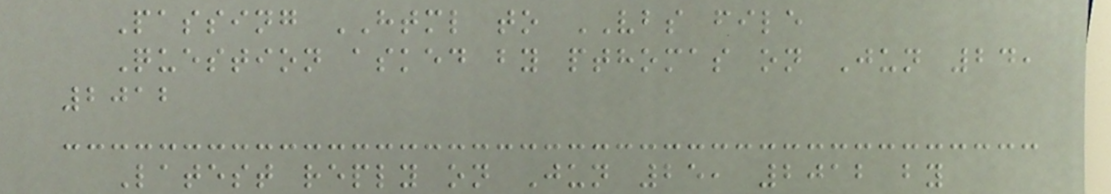Passing HTML to VBS file
Question asked by pthomas on Jun 24,
2012
Latest reply on Jun 25, 2012 by
